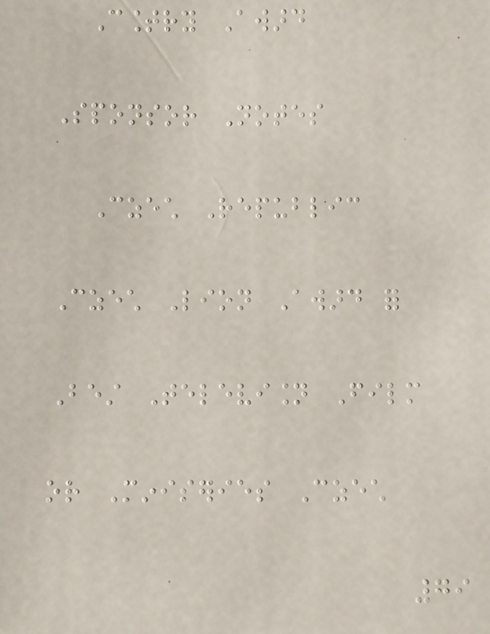Country Award
Sponsor Notes
Czech Republic
Czech Lion Award for
Best Television Film
or Miniseries Czech
79
